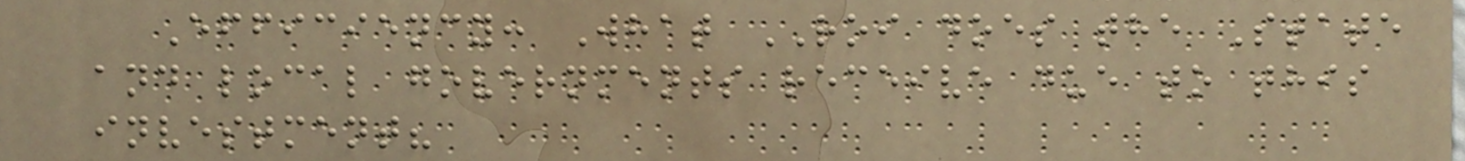Efficiency: What ROI does the State
and local governments receive due to this
investment?
